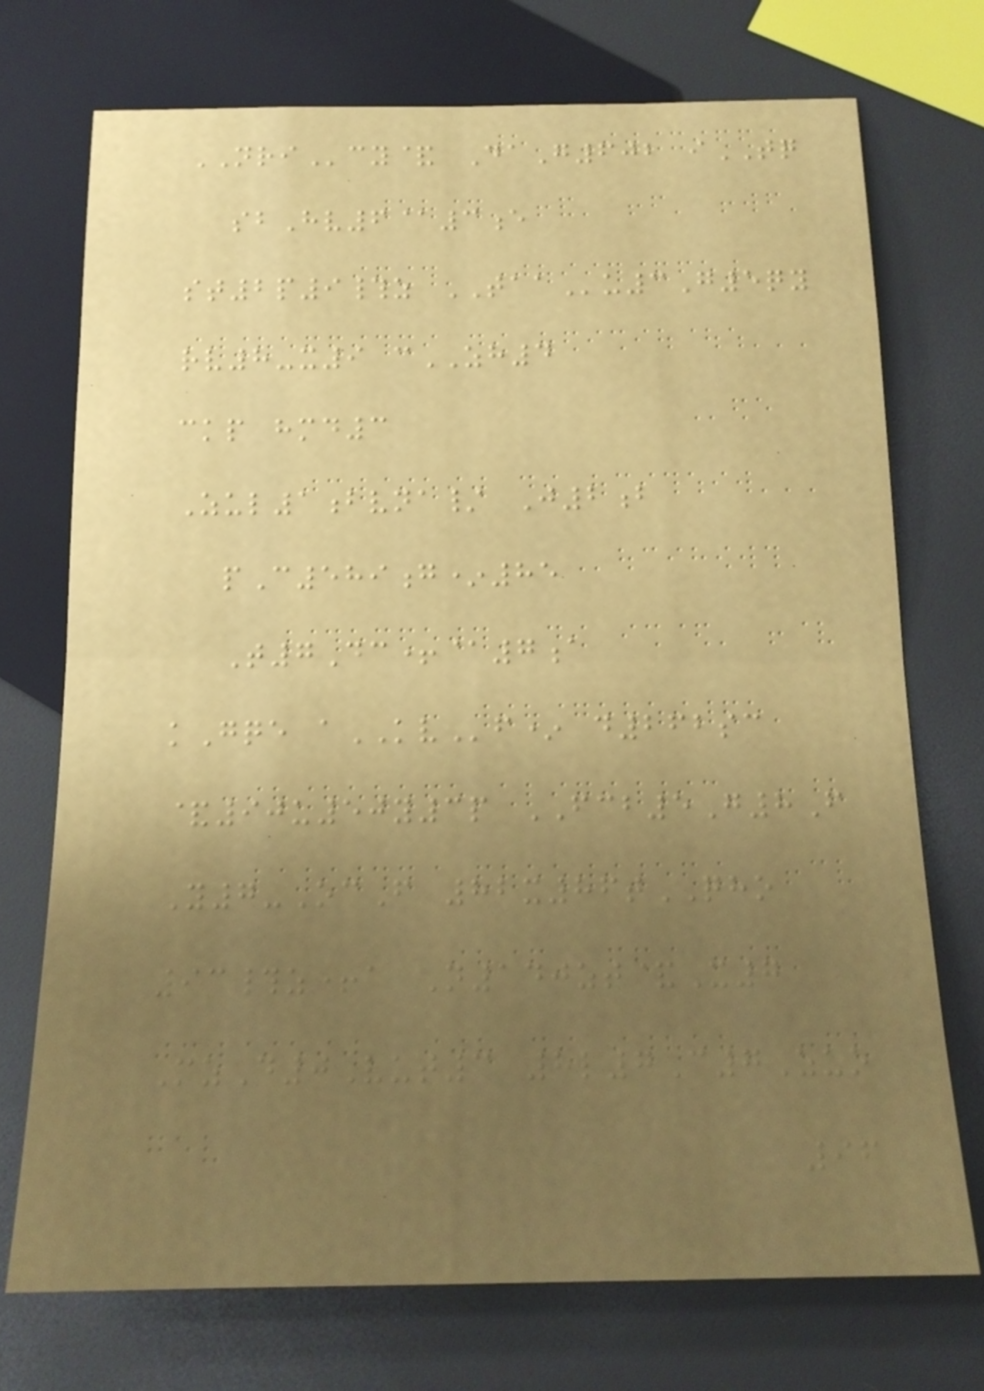NRIcy& DaG602 iTQ
sbHv6@3e
st2p9#z TAAu3G5qy
rv8-x9 cZH4
ckp hmd3
Zul1bvna/ J2b
pC589g*85
T7Dc+@7a
kGqe aKVf* d262sc
&90u50y3p FCB5G8F
Y7-OcF 82x86tQHO
93#z+a N140zt&X7
MzD0Vut3 8l7C7Zuo
96
